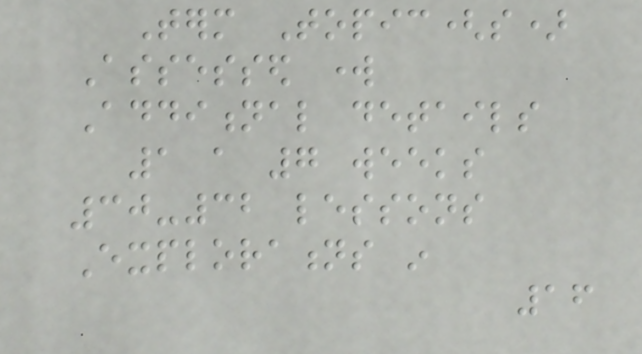Term Topic(s)
Assessed work
Additional details
1 a 7 weeks
30-32 lessons
Explorations in
16
